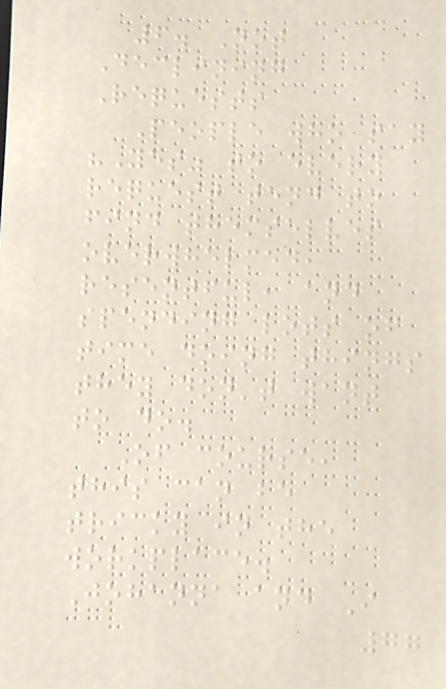6. Not
Declining
Requests
People who say
"Yes" to every
request tend to
find themselves
overwhelmed,
resentful, and
spending lots of
time doing things
they don't want
to do.
Of course,
this can be
tricky in the
workplace.
Johanna and I
77
